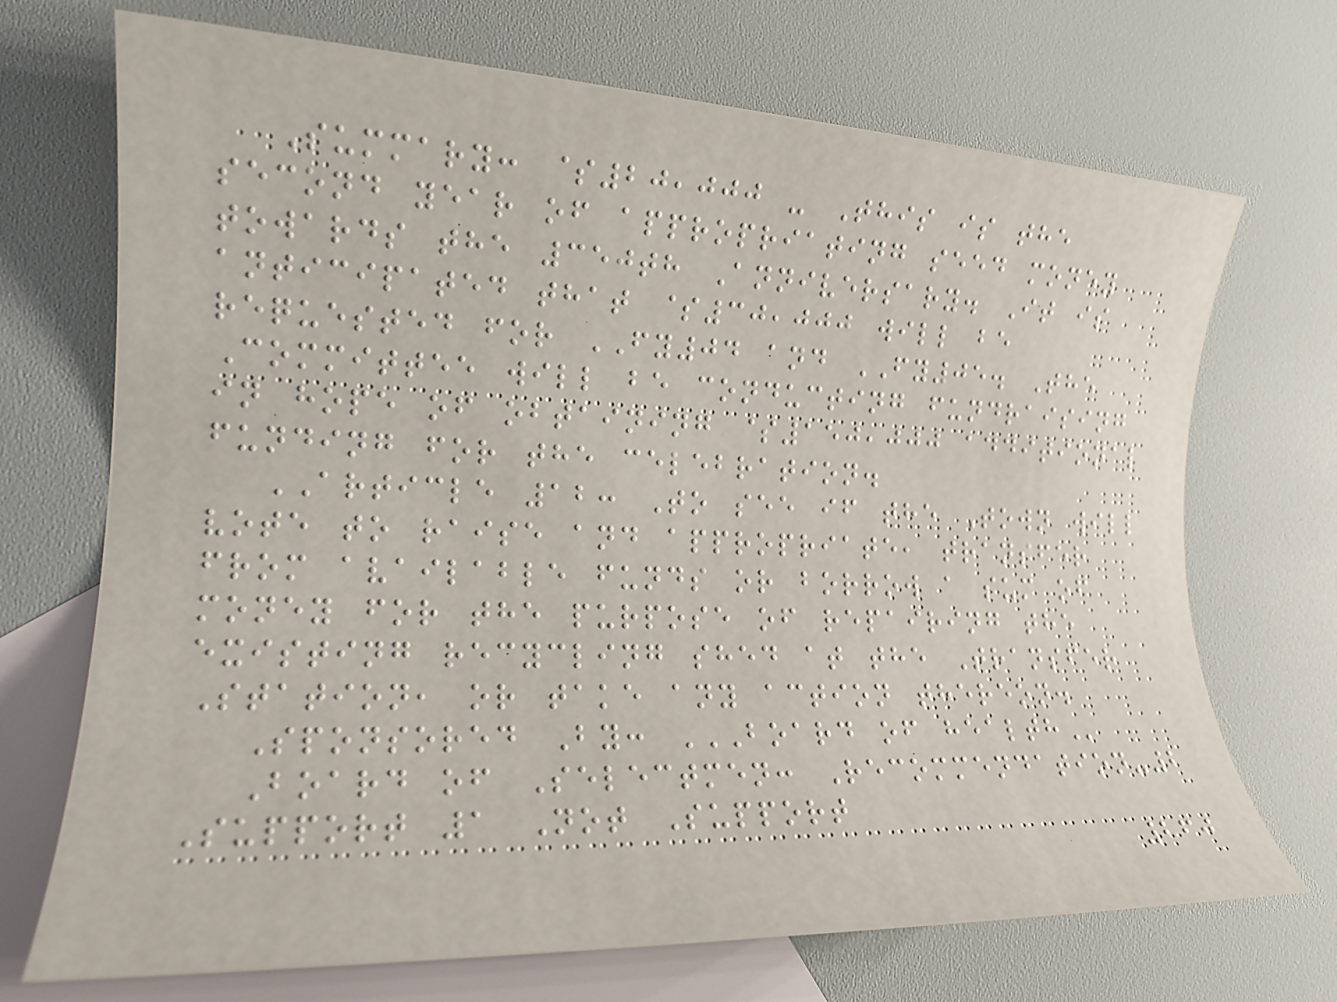Summary: $20,000 - This is the
second year of appropriating seed money
towards the 350th Anniversary. It is
anticipated that $30,000 will be
requested for FY04 and FY05. The
Committee will be conducting fundraising
in hope of obtaining $150,000 additional
funding for the celebration.
ARTICLE 12: To see if the Town will
vote to raise and appropriate, transfer
from available funds or borrow a sum of
money for the purpose of repairing the
existing recycling shed at the Transfer
Station, or take any action thereon.
Sponsored By: BOARD OF HEALTH
Board of Selectmen: Recommendation-2
Support 1 Not Support
260
